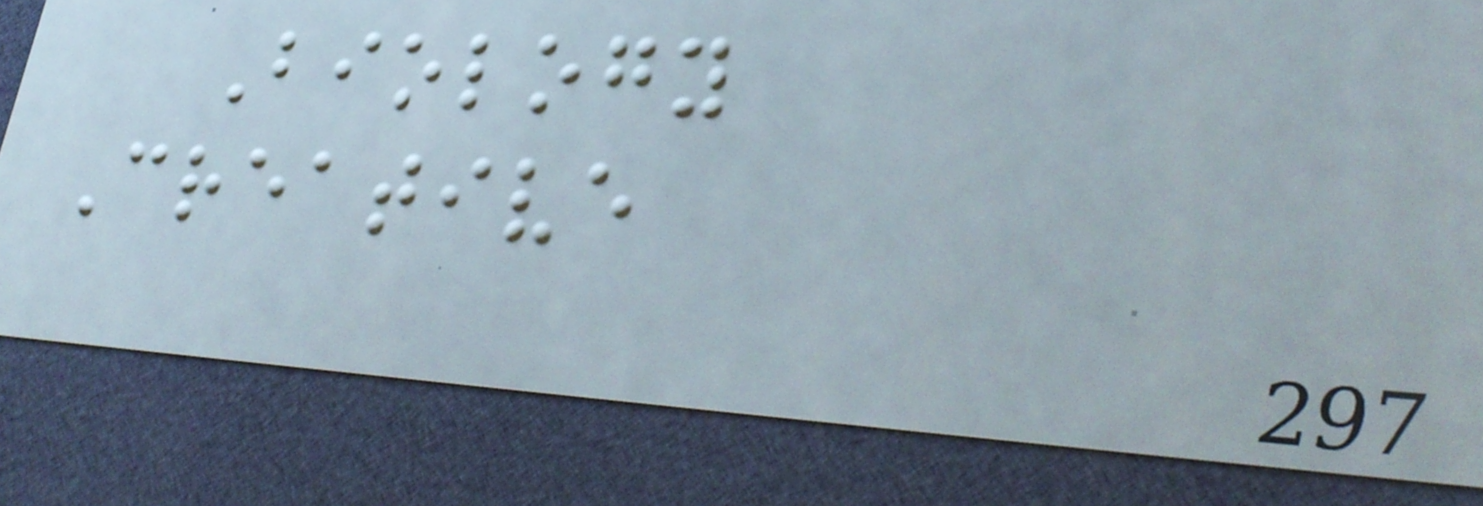Biology
Creative
